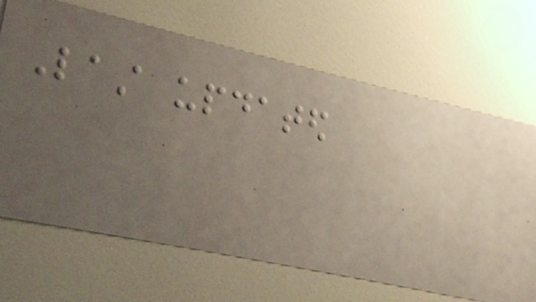Last updated
